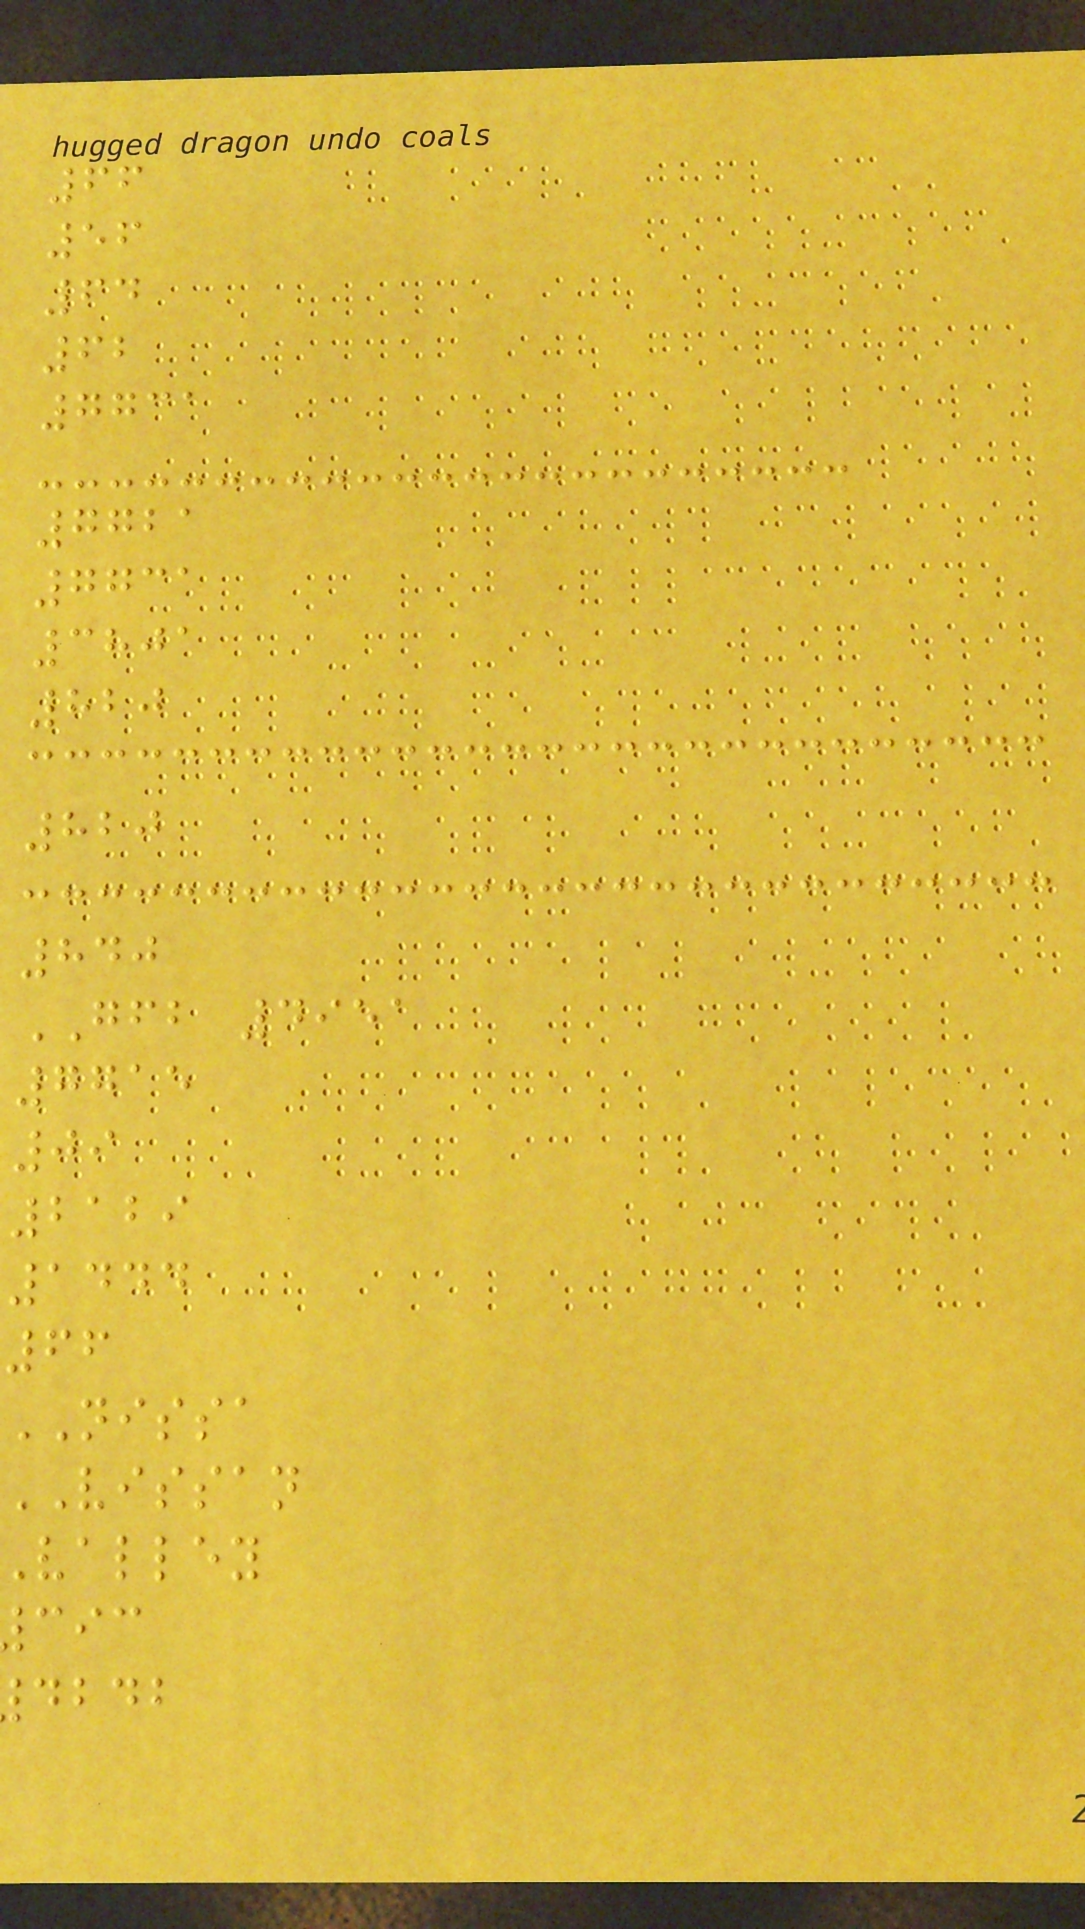66
56
64
62
7731
7721
7731
3801
820
820
840
GFB 4951
7715
09
2129
1444
66
NISSA
VISSAN
valley
dbdb
